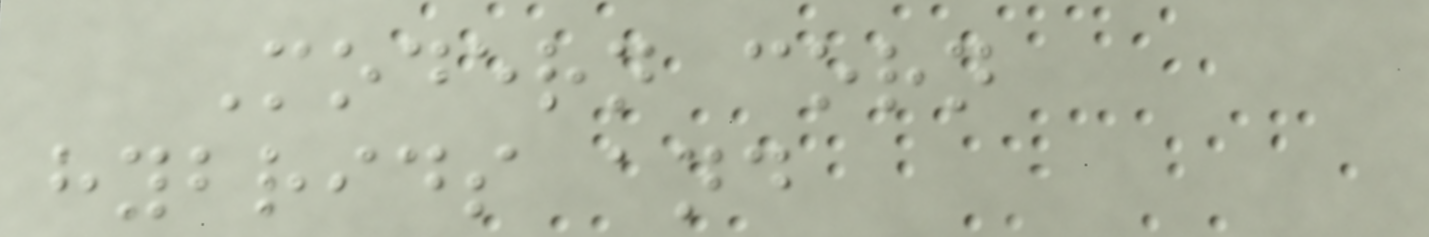Modern corn
hybrids and
